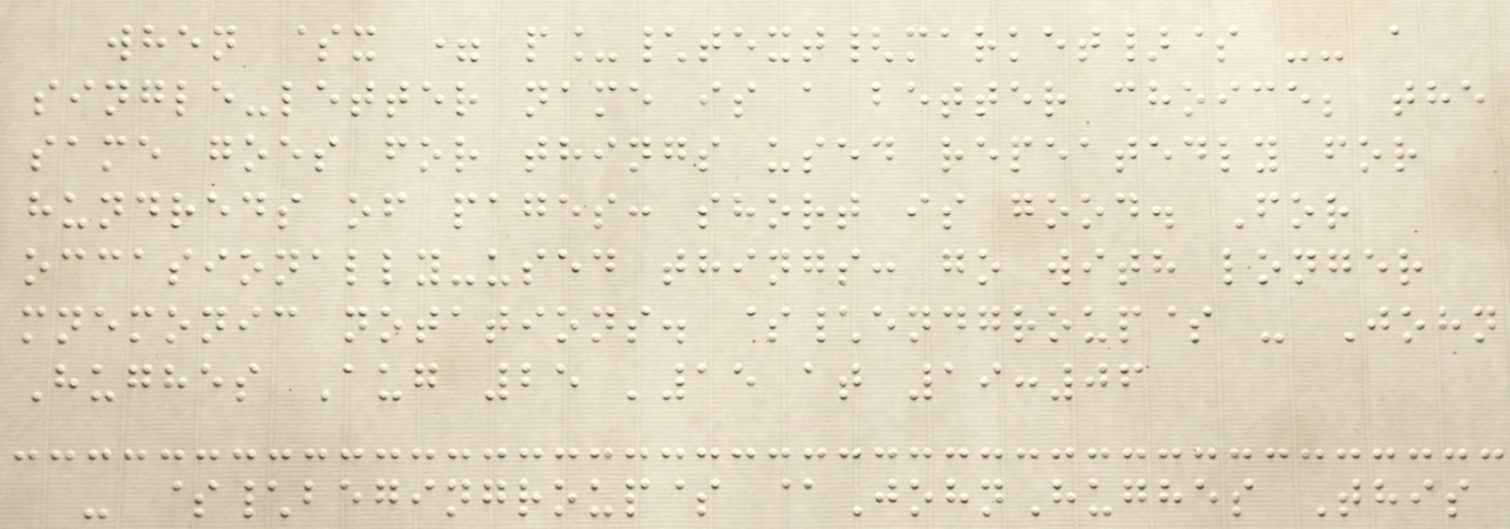when $x = p_\text{market}$ -- a
single-letter name is a better choice; the
same goes for things used repeatedly for
hundreds of pages: short is good. For
occasionally-used things: go with longer
mnemonic notations. $\endgroup$ - John
Hughes Aug 25 '15 at 19:06
- $\begingroup$ @JohnHughes This
